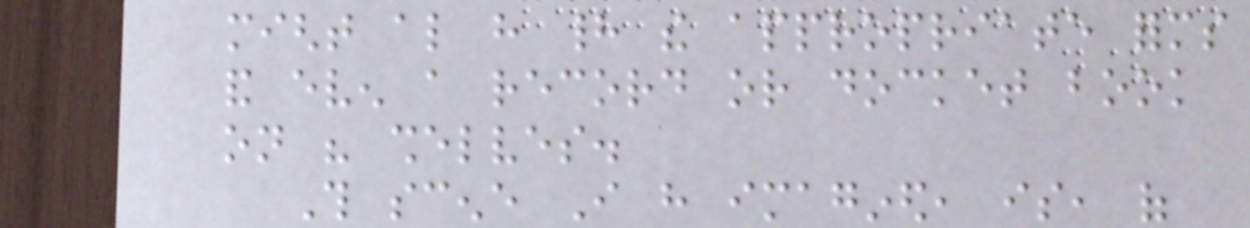might also have had the appropriate forms
and even a record or docket book
on his shelves.
This scene I have imagined, is, of
